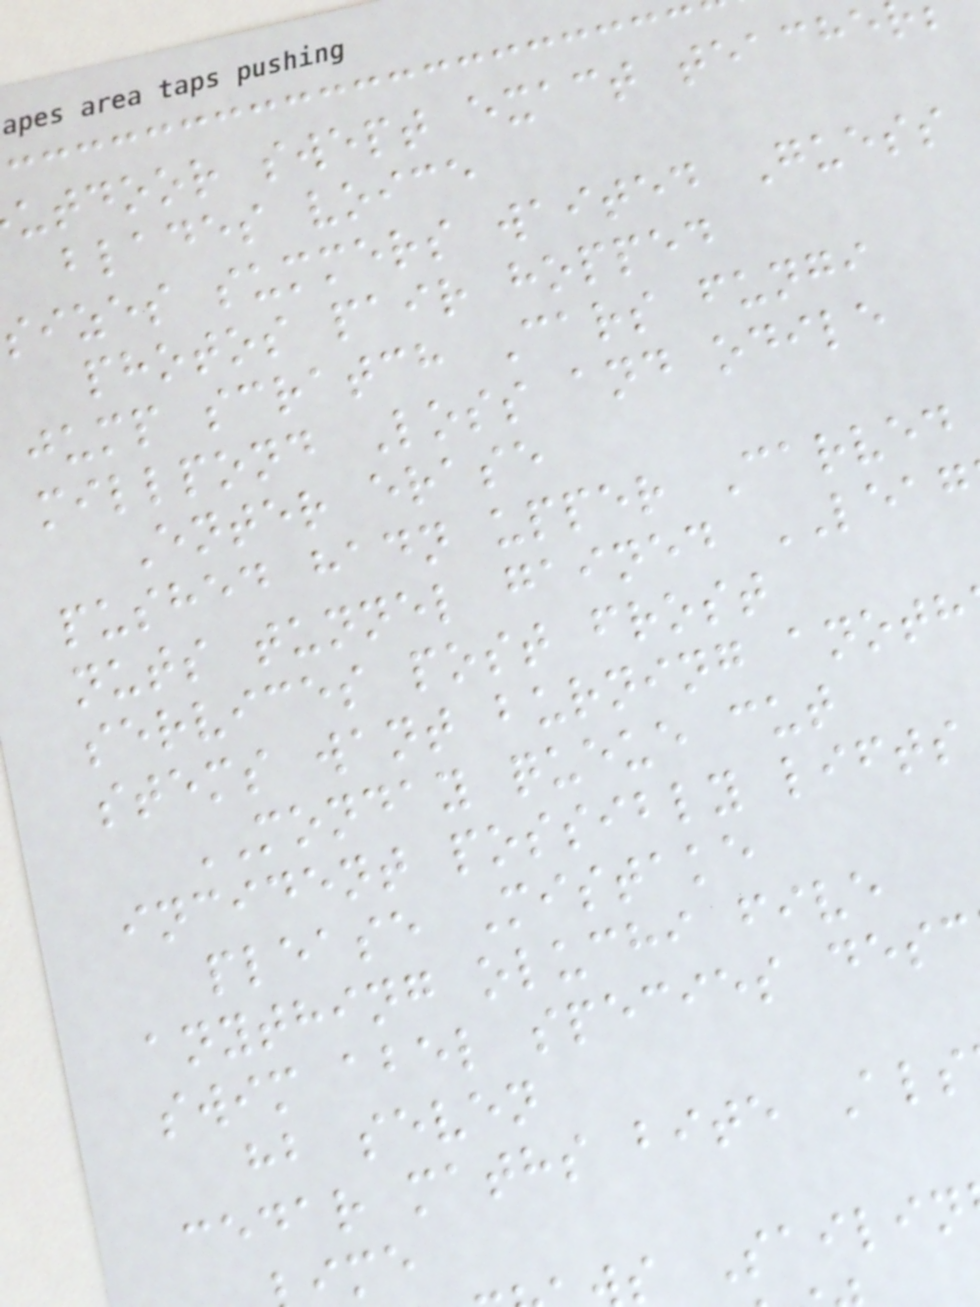utdoor swept exact teache
blades voice
sizes summers waited Guess
photos pair hopped
jump scratch Cars fungi
millpond Loss and odile
Enter erase
pushed hadn upper Carved
nuts tunnel gained LEAG
services post frost
stems want burning anoth
MONDAY queue cut
incident possibly lifts
please Mistake
anything oluchi five
swim abel species desc
hb seven
cedar maths bite Als
s Sailin
